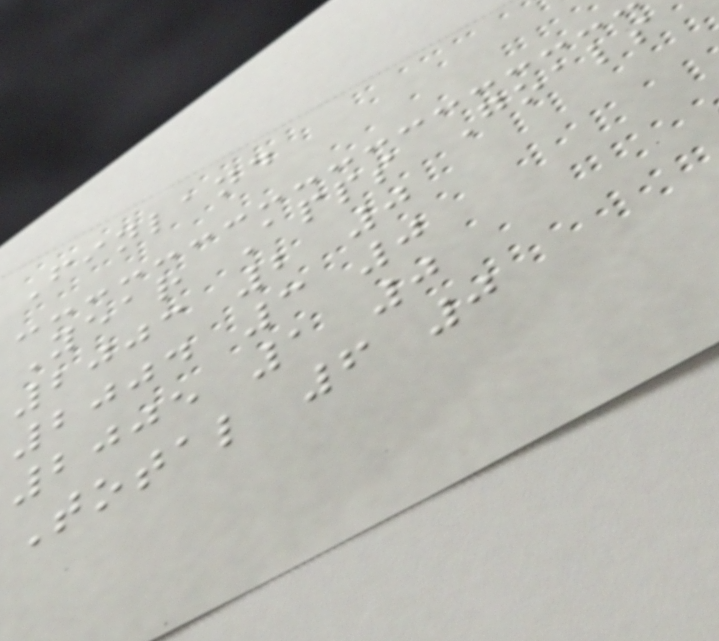Finland
Year Apps Goals
2003 2 0
2004 3 0
2005 1 0
Total 6 0
